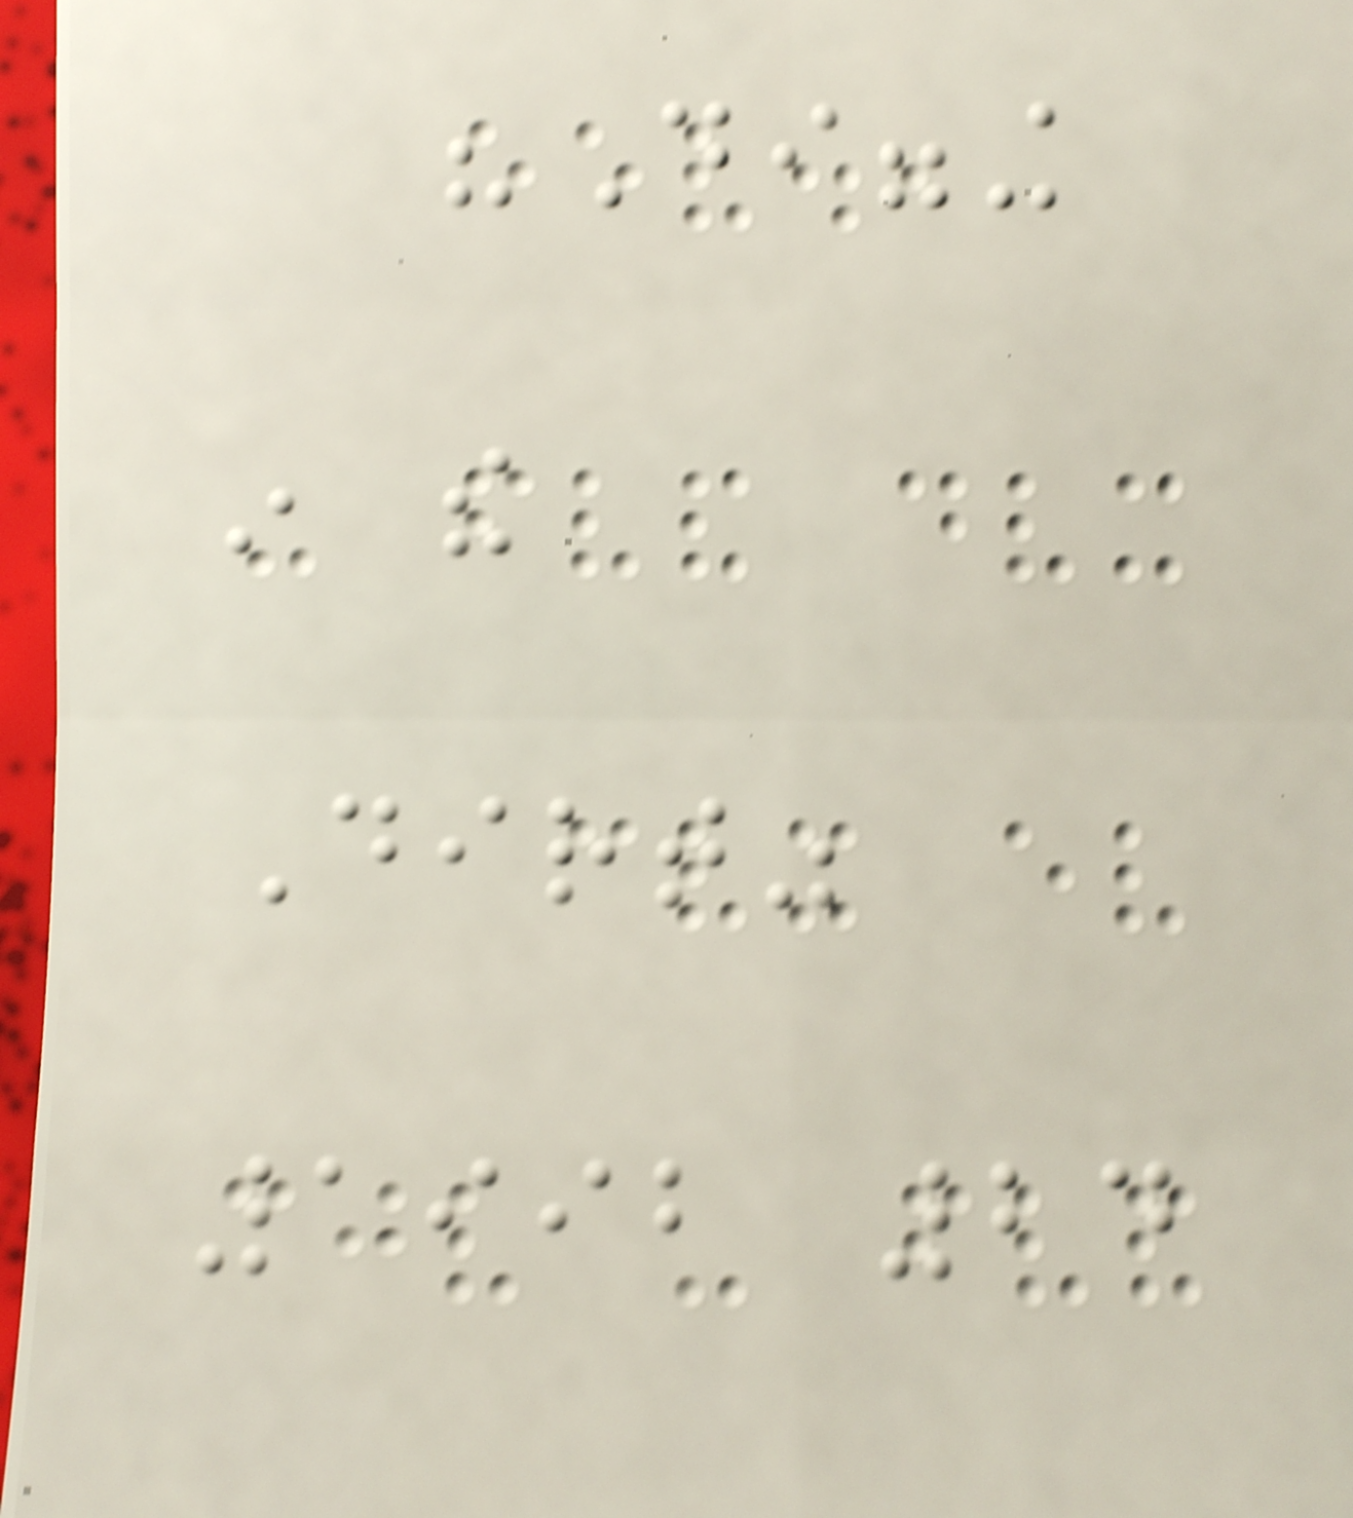"Digging
in the
Dirt"
1992 24
